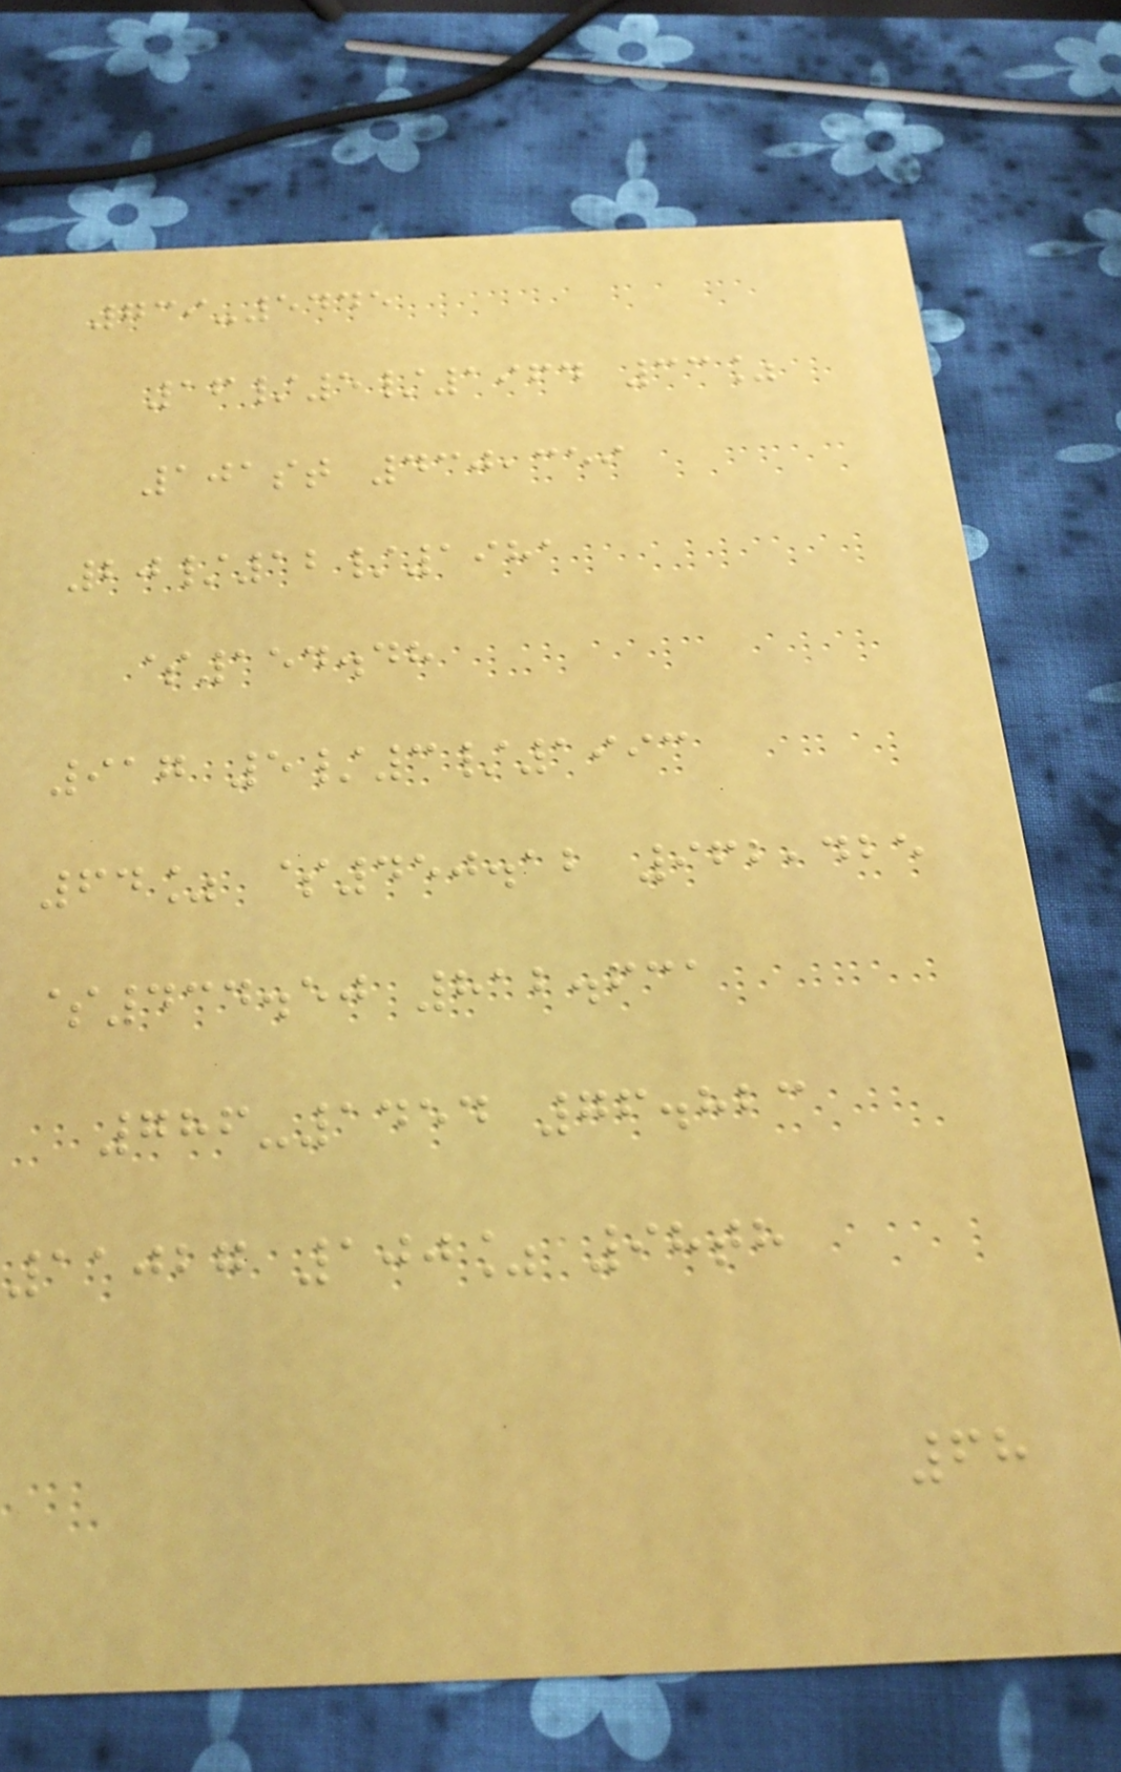739-5445
16/5/1964 33%
101st 430,359
20/12/1981
$154.48
917 5/3/1993
64% $450.12 962,425
$434.50 812.631
786-1454 76.823
11027 100% 98th
68
